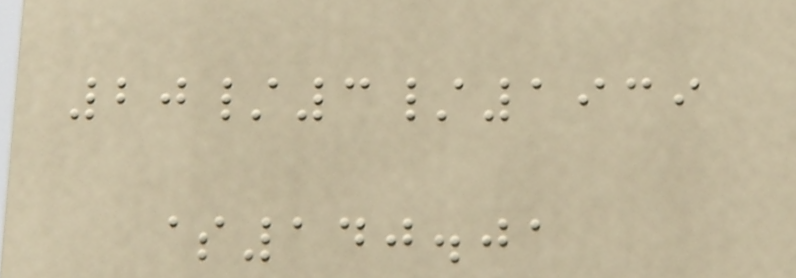20/3/1939
$140.01
